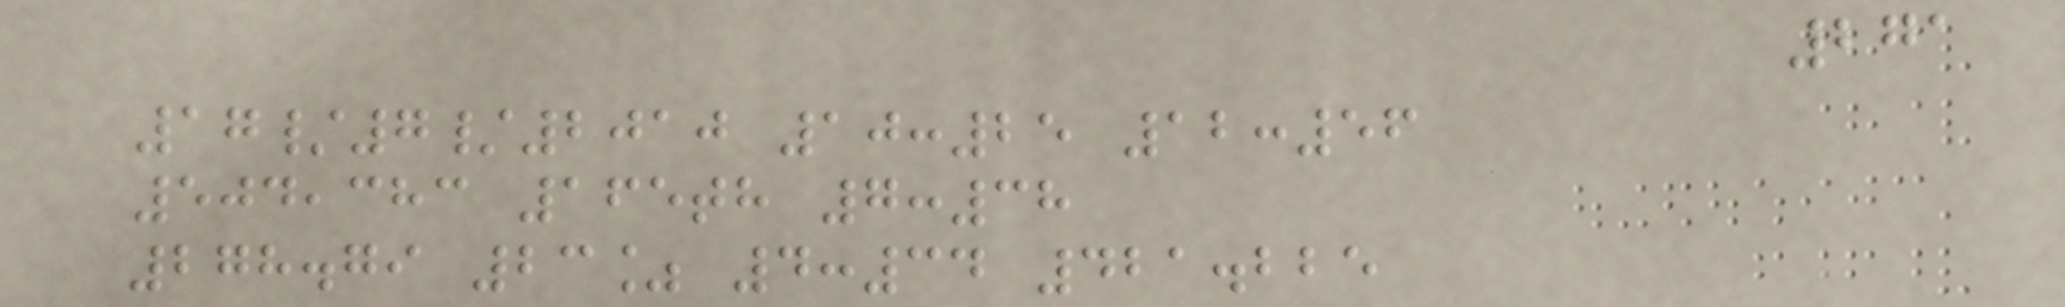271
17/7/2010 10:25 12:56
504,383 165th 7:38
278.79 23% 4:34 421.225
